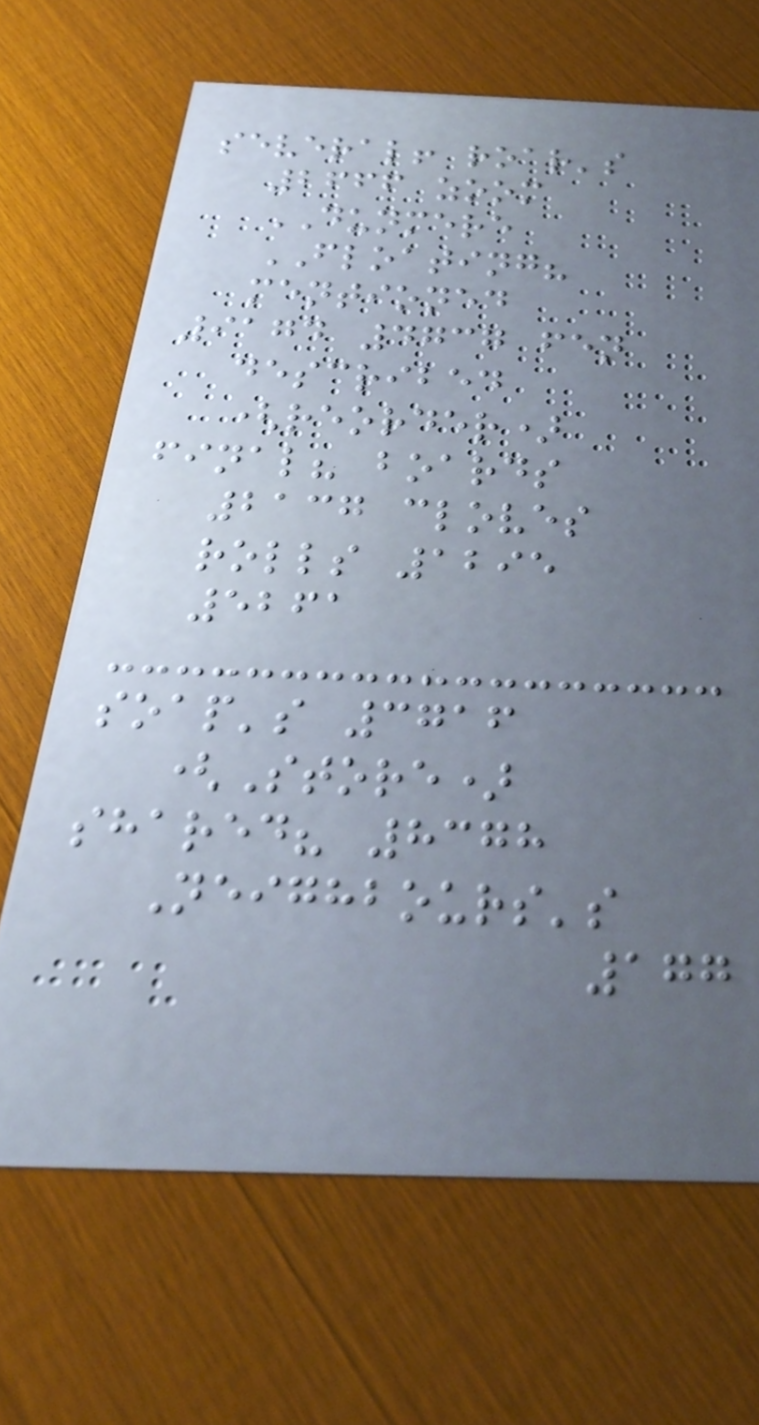several! roar's
2666 zoom
DUNMERE
FLOATING?
mentioned
9174 4737 fen
described
(reorder)
final? boards
2137 cloves
rolls 1295
5261
soap's 3716
(Store)
shared? 8378
Neighbours's
177
